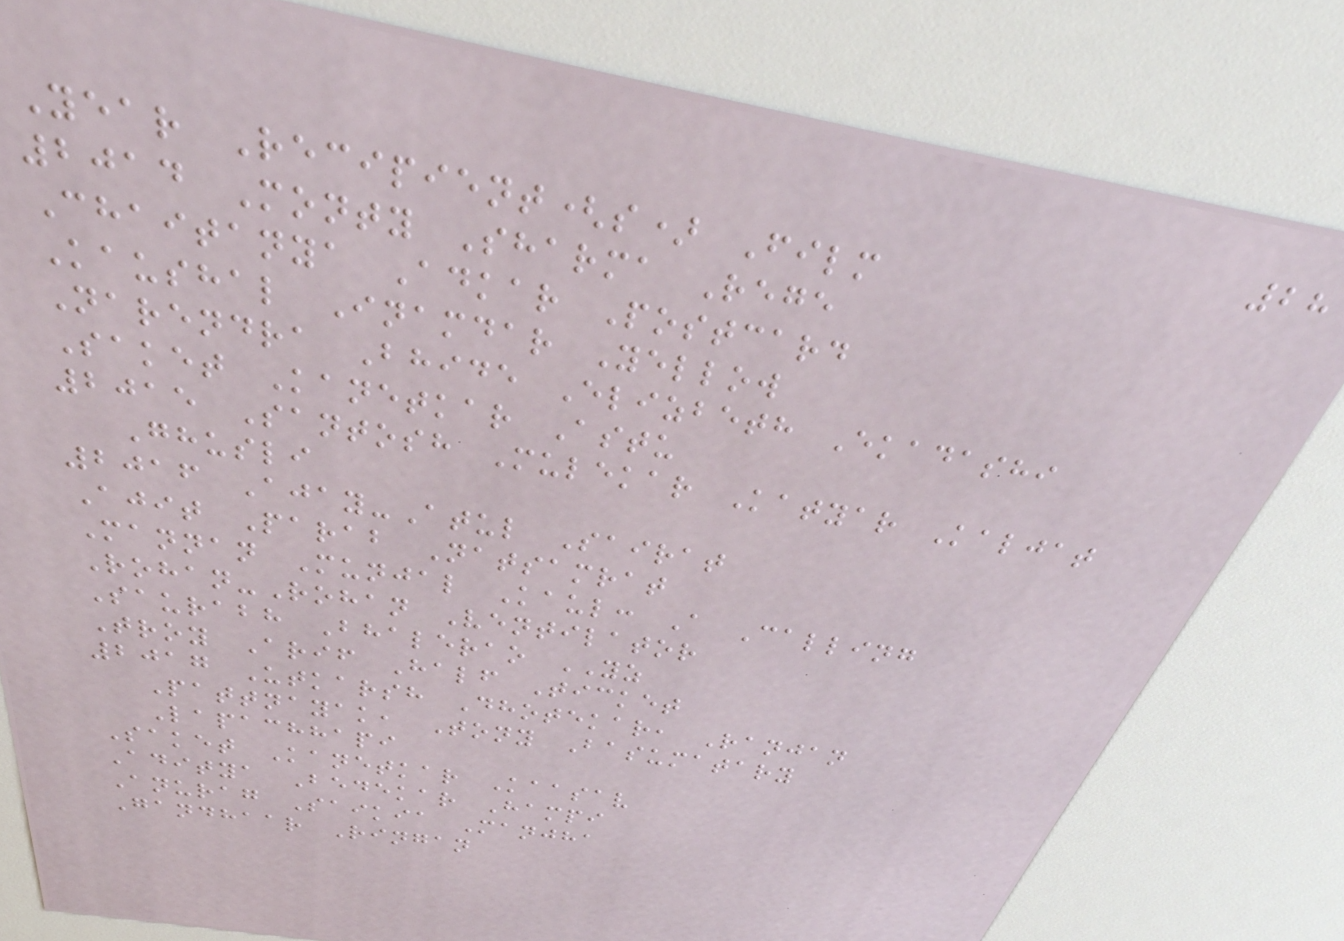28
Year Recipient(s) Film
2014 Monty Sharma Rege
Chaitanya Adkar Postcard
Kaushal Inamdar Yellow
Narendra Bhide Elizbeth Ekadashi
Saket Kanetkar Astu
2015 Santosh Mulekar Katyar Kaljat
Ghusli
2016 Ajay-Atul Sairat
Ajit Parab Natsamrat
Mannan Munjal Kaul: A Calling
Rohan-Rohan Ventilator
Saurabh Bhalerao YZ
Troy Arif Half Ticket
2017 Utkarsh Dhotekar, Ranjan
Pattnayak, Tony Basumatary
Lapachhapi
Saket Kanetkar Kaasav
Aditya Bedekar Hampi
Anurag Saikia Manjha
Gandhaar Ringan
